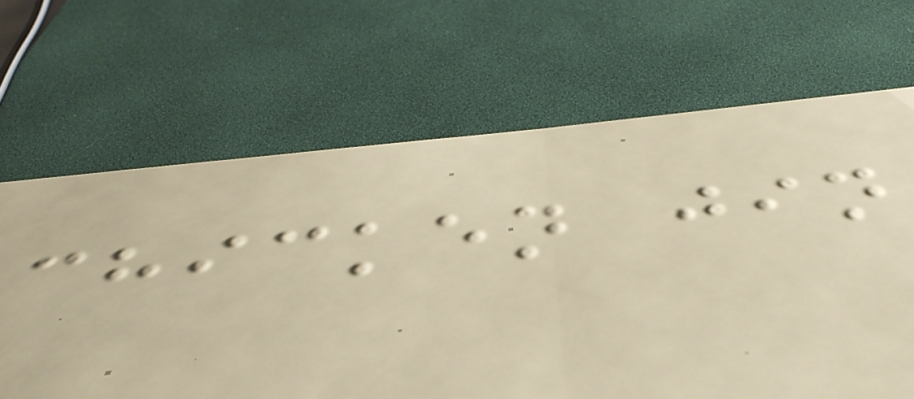chicken jin
